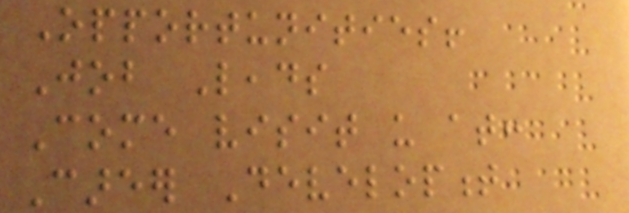Opportunities!
Job Leads
Come visit us at:
Career Development
